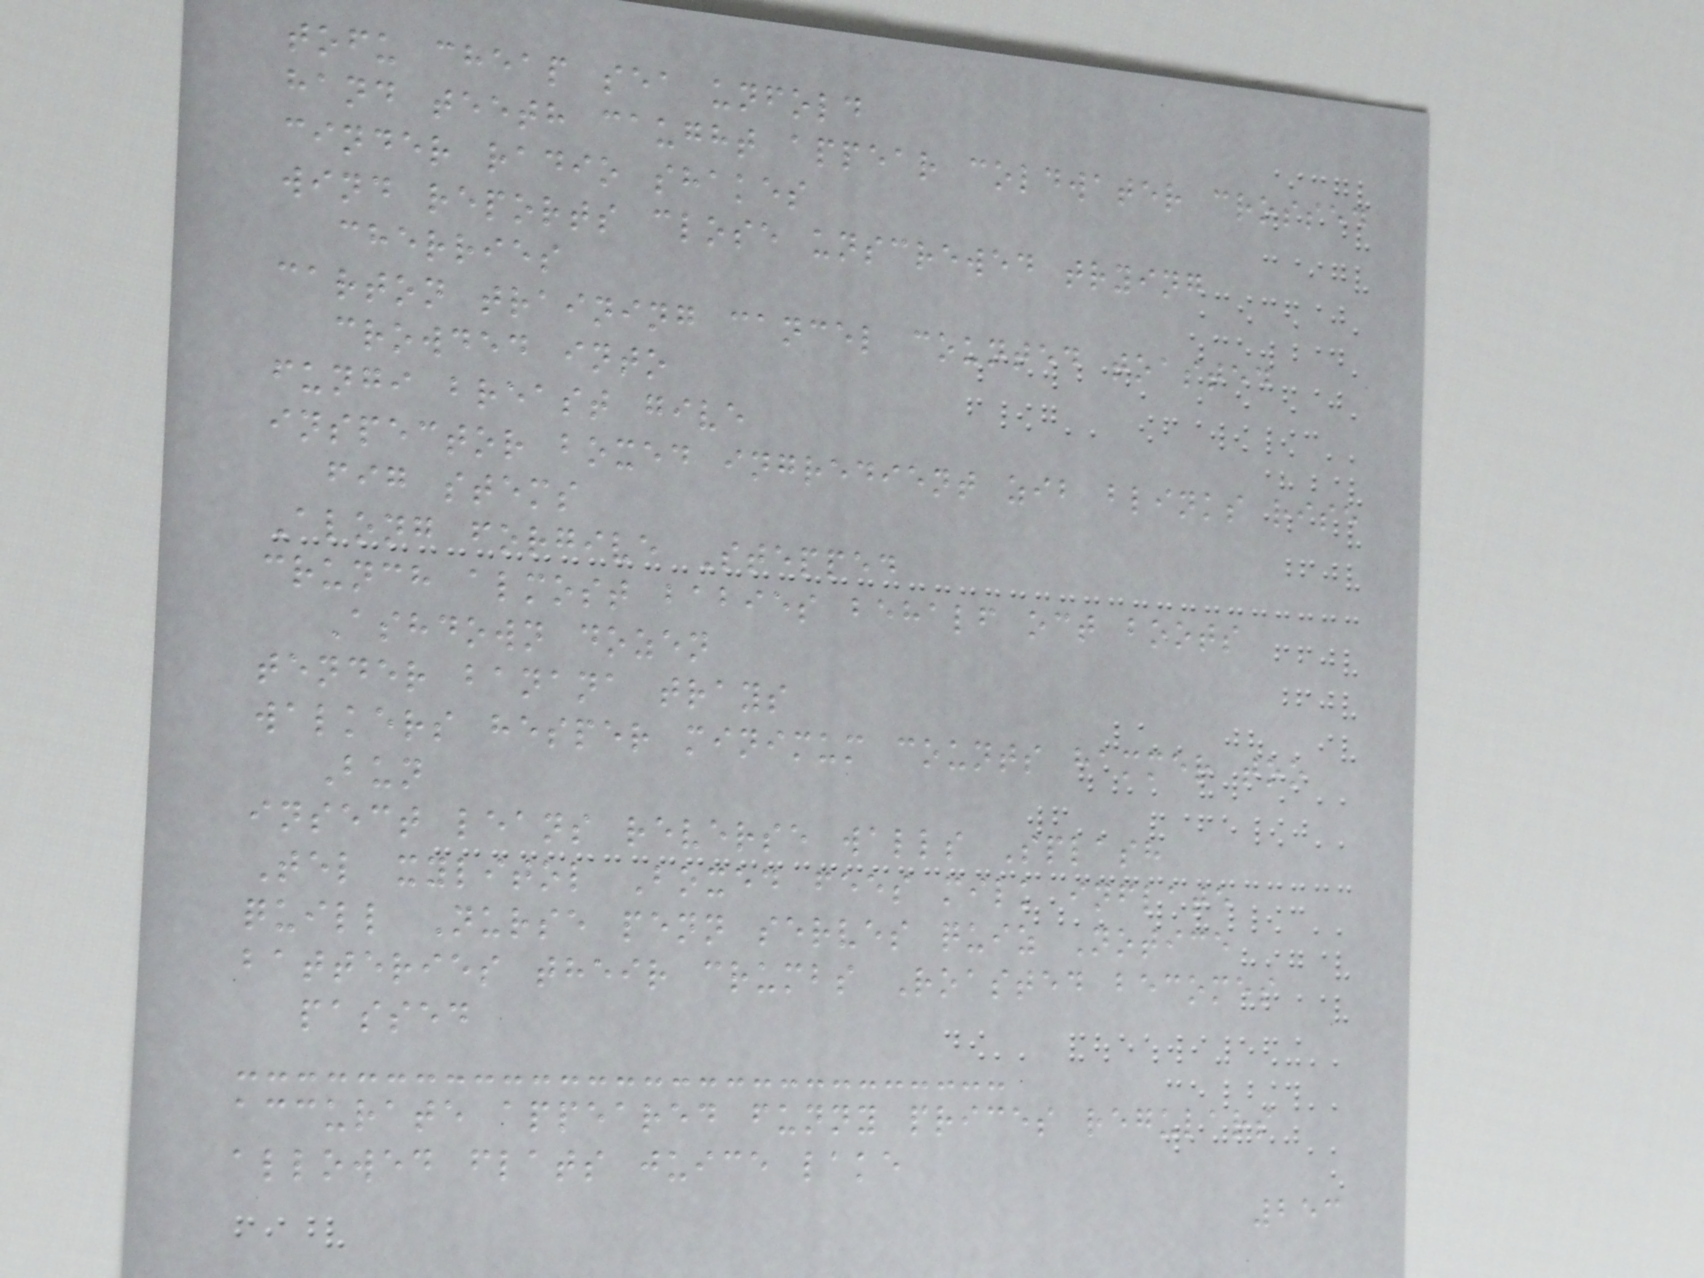tofu cheap sea unfold
hand teeth caught appear coldwater crossed
cinder radio shakes
wind reports close unscrewed trying
cherries
carton training cancel counted toasted
crowded into
fungi breast give
inspector boxed ingredient zib blinks rise
fig stems
Along forgive Stepped
crunch almost babies behalf oct boots
Ashdown dozen
tender banana trays
walkers hesper minimum counts hammer too
Bun
insect leans reverse walls Splash
Tel xylitol Boxed fees milk inflate
quill Nurse penn serves quiz Notice
batteries their crumbs Roasted becomes
passed
accurate appeared funny prices regulars
allowed flats juice lake
253
